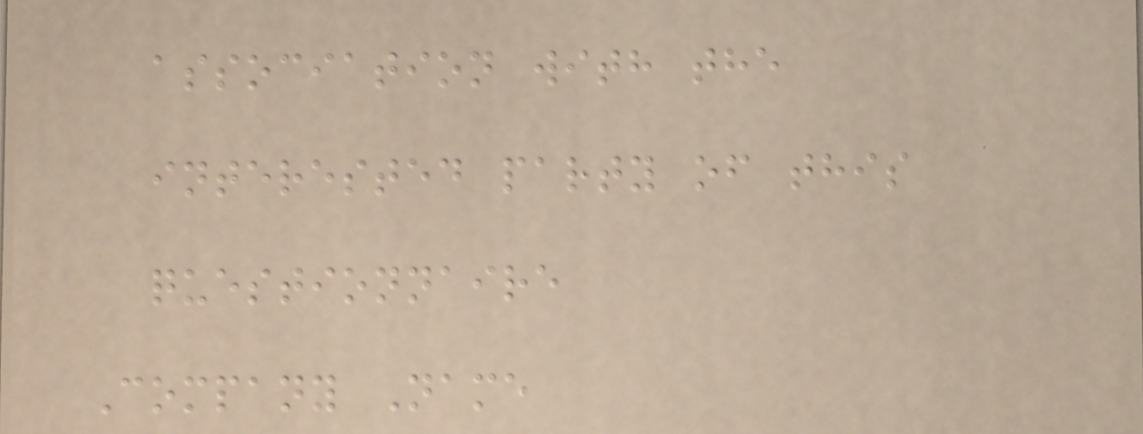association with the
interested party of this
questionnaire
Company Name
